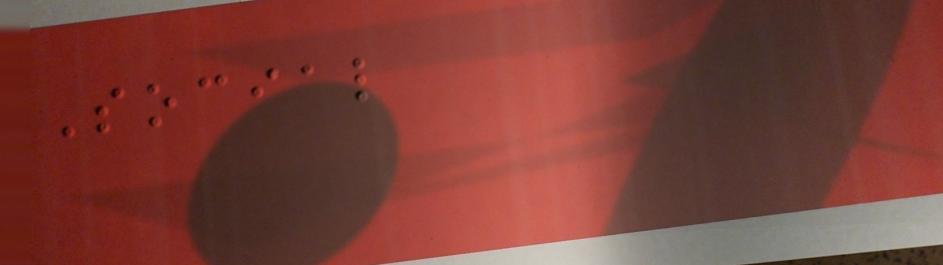Social
